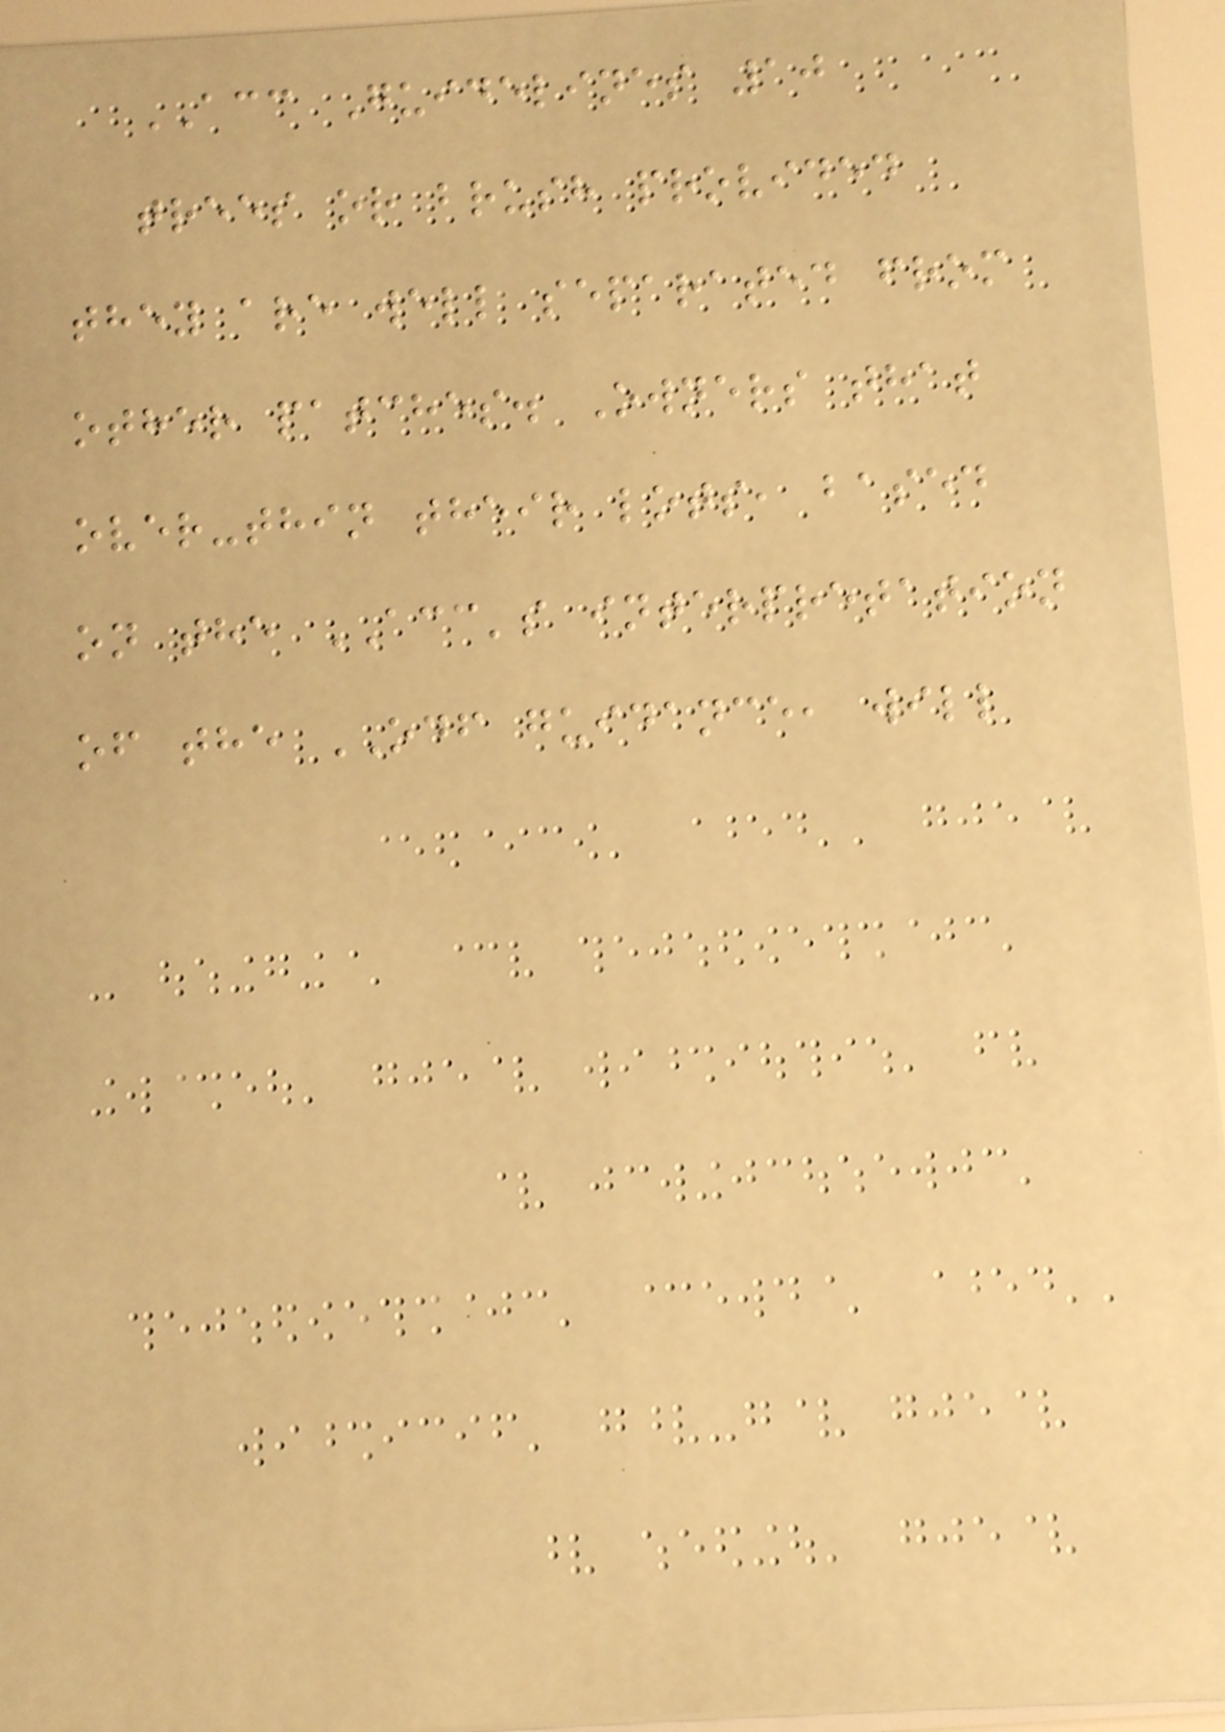ACC Guidelines 10
trees or brush provided
they are well separated from
other patches. Owners that
over-thin their lots, based
on the ACC's interpretation
of the ODF guidance, will
